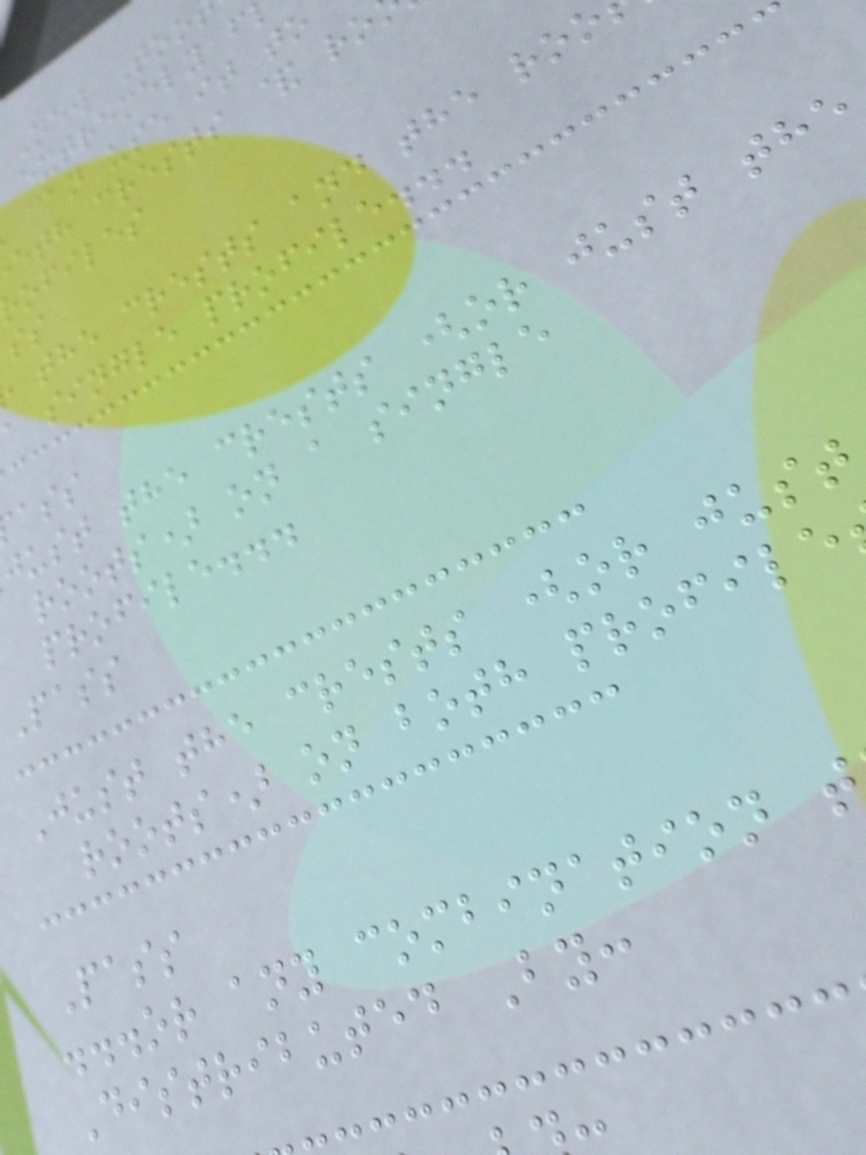New Too
extremely f
can use it to
eth crests & ro
ofiles
the crests and the roo
a single profile...
just the crests (or just the
roots) on a single
profile...
Pass
Just the crests (or just
roots) on both profile
Pass
...or any combination
Distributed By:
